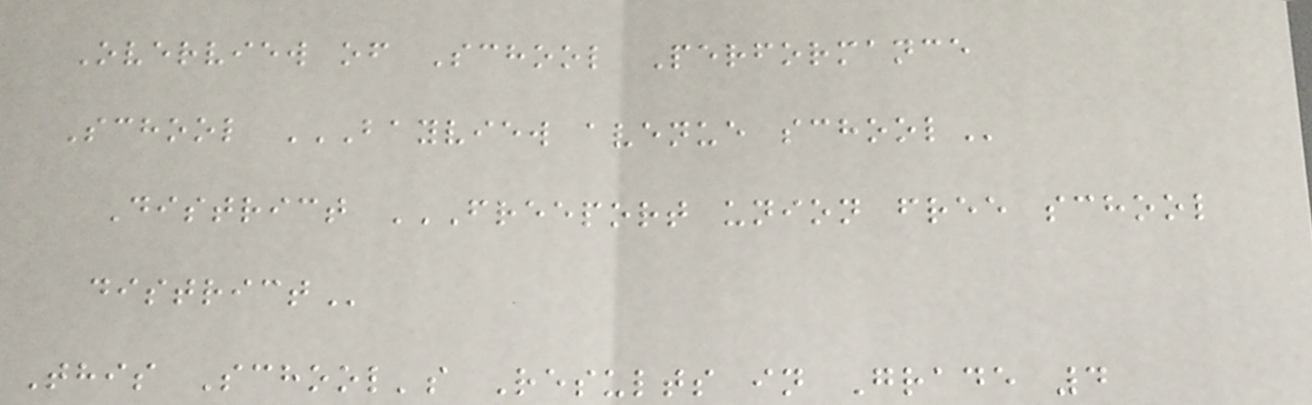Overview of School Performance
School BAYVIEW AVENUE SCHOOL
District FREEPORT UNION FREE SCHOOL
DISTRICT
This School's Results in Grade 4
